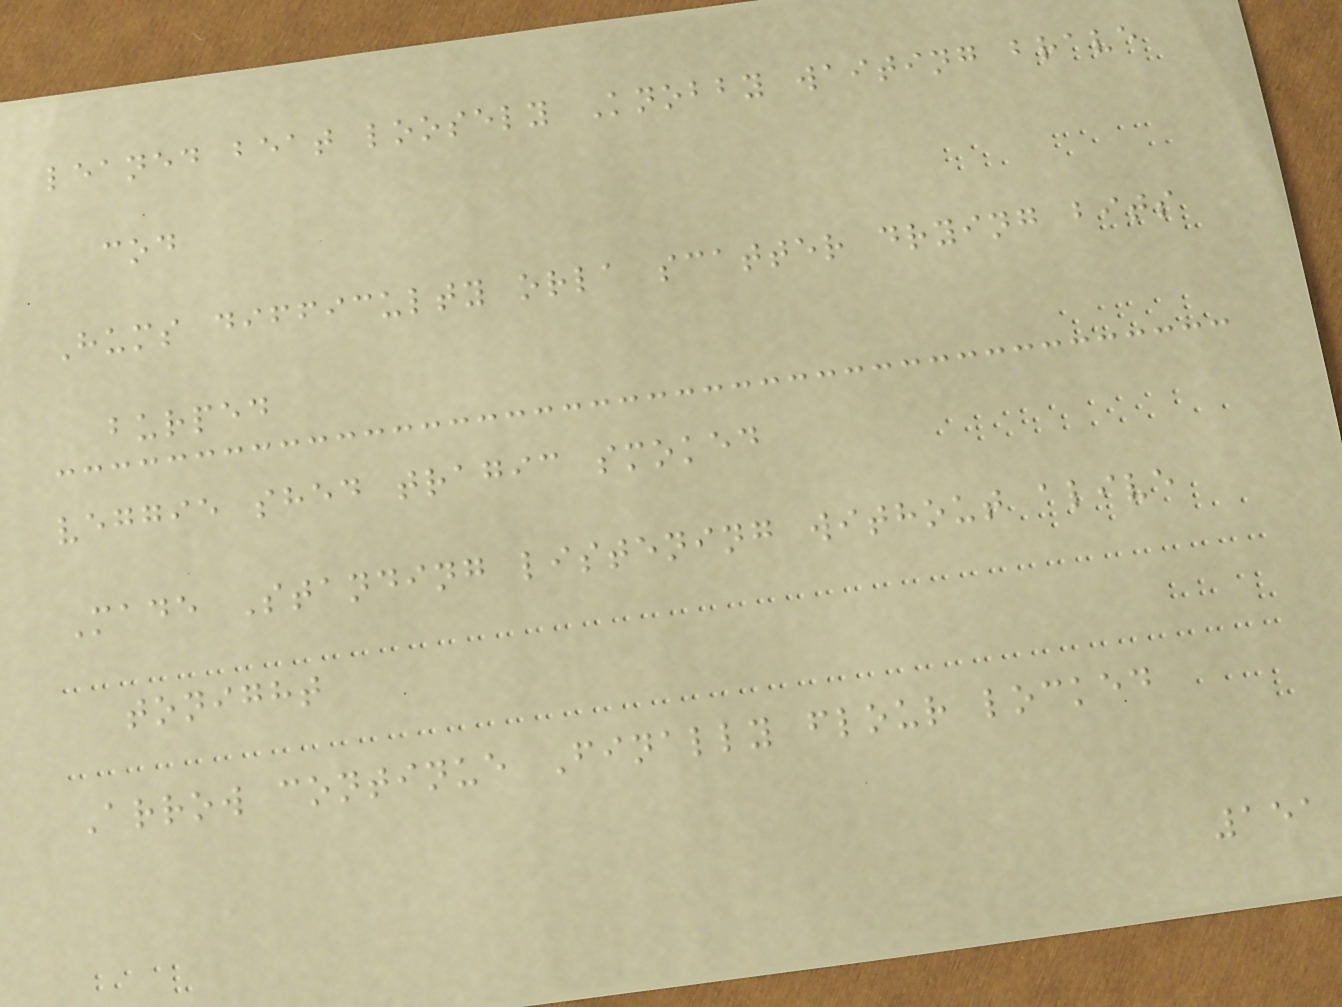leaned beat loosely Knobby waiting brave
cod
Hums difficulty orla scatter drying bits
burped
veggie shed tragic smoked
Made Standing listening without alive
tonight
Arrow continue Finally flour locked
151
